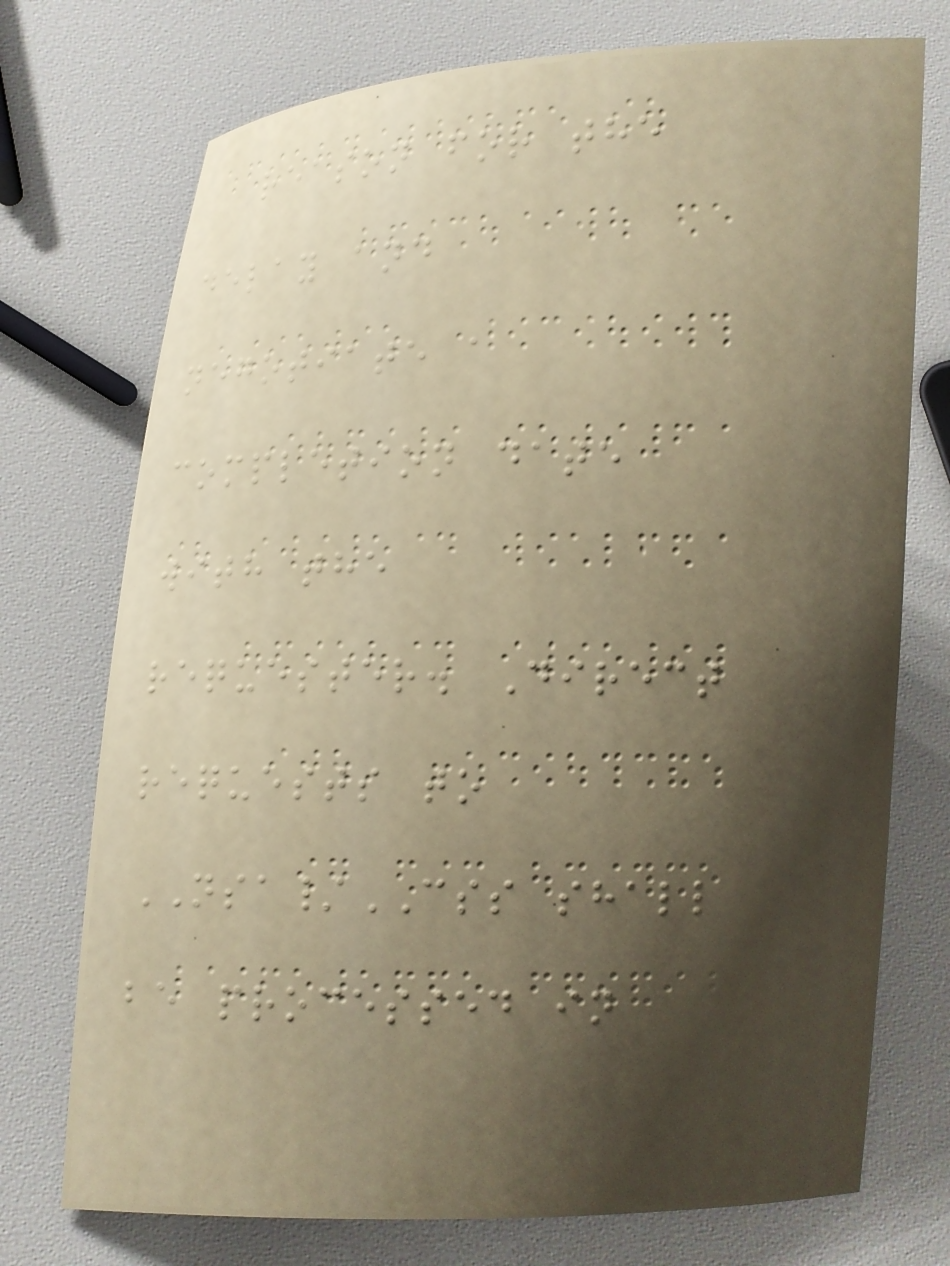reason for the
delay and
negotiate a
completion date
with the
requester. Direct
requests to
NSA/CSS shall
be processed in
